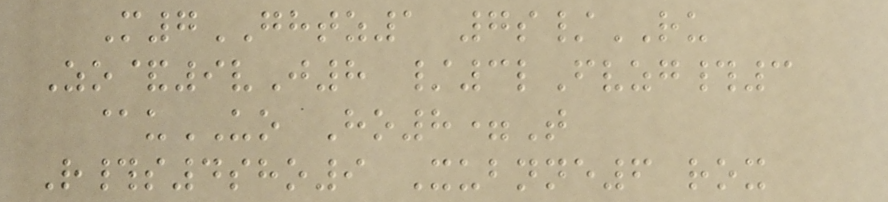M7GHTZ1 7s/RU
Zo&9vJ8 /3lFvzg#3
@uUO Ho8=T
R#s4sho9 Xubnne6 rox
